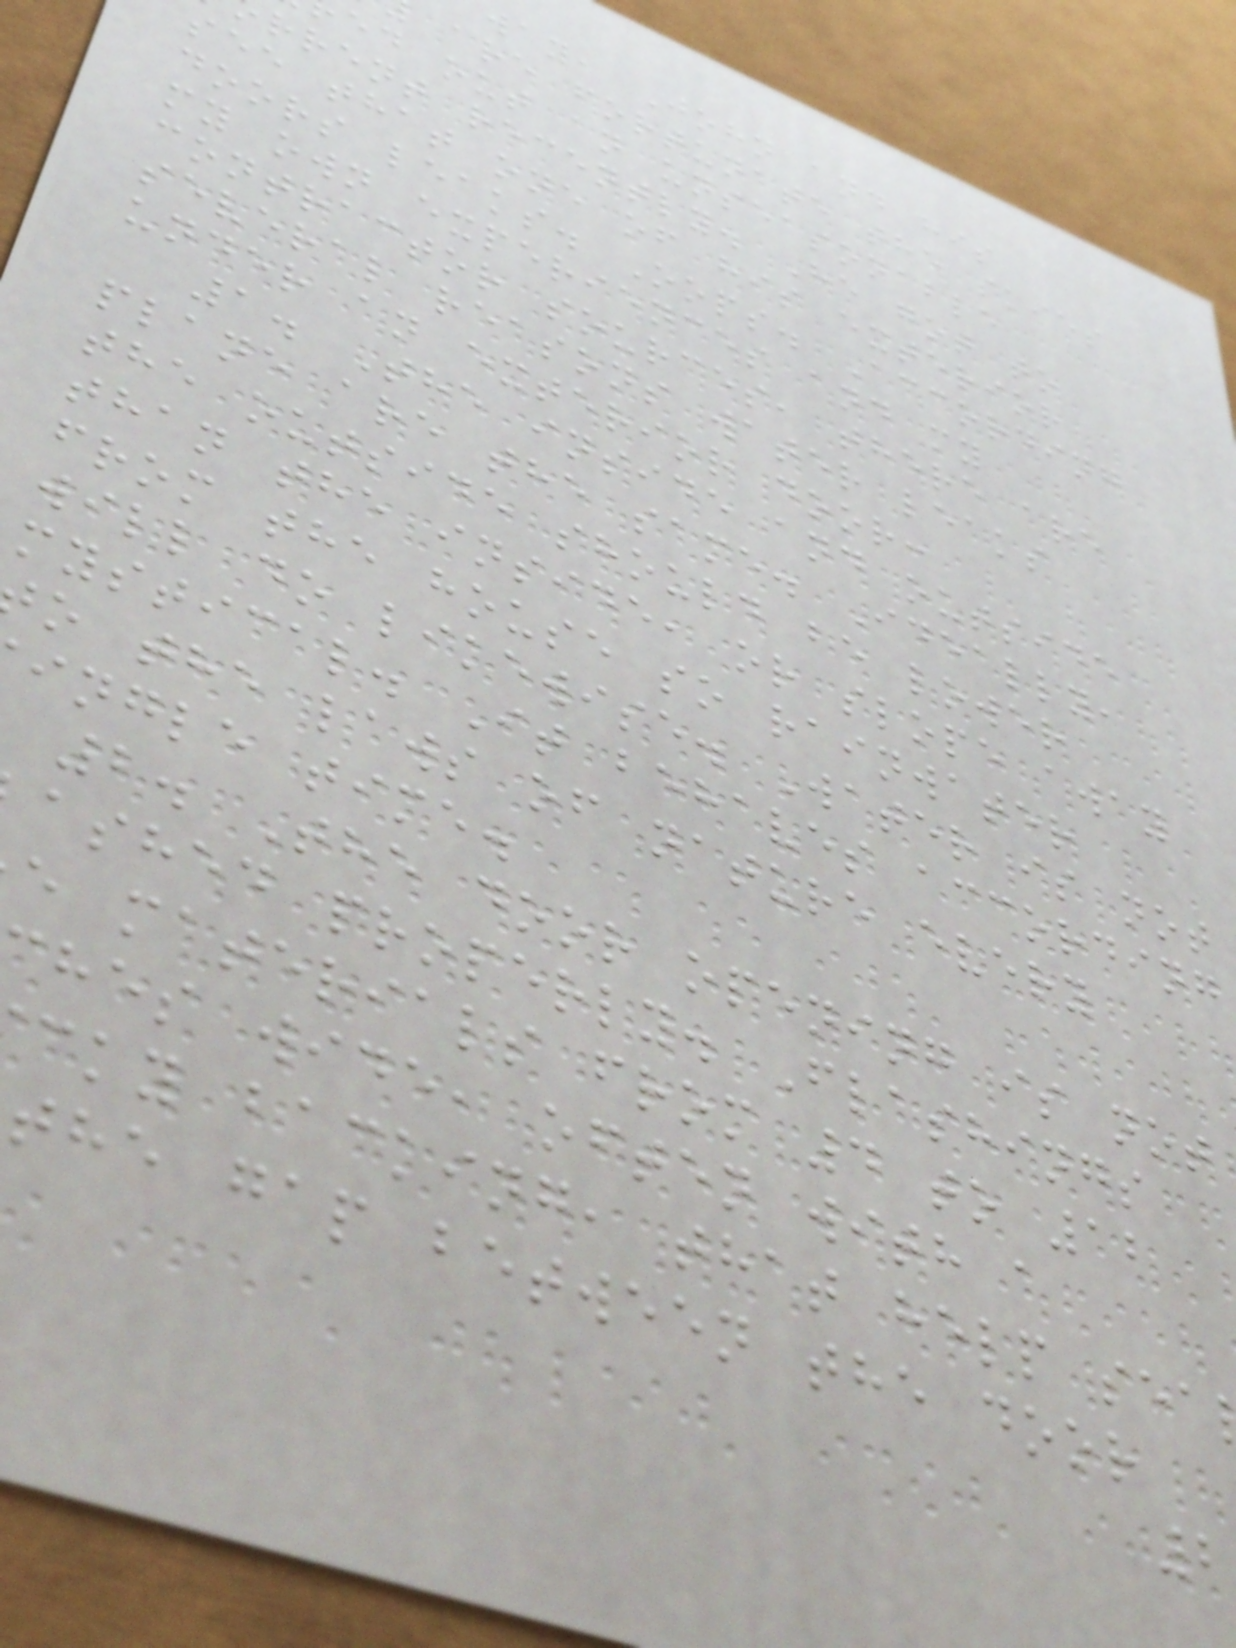way, John and his
are fortunate the skies
ed out an unseasonable
rrent recently. He got to
see that one of his exterior
doors leaks. Oops. According
my own experiences and my
contractor sources, there are
several reasons water leaks
under an exterior door:
1. The inside and outside
plane are the same. Ideally,
the outside should be lower
than the inside, or slope away
from the house so rainwater
will do likewise. Water is not
mystical. It behaves according
o the laws of nature every
ingle time.
2. The door opening is not
ashed properly. Flashings
e materials from 4 to 12
hes wide, often with a
cky backing, that help sea
the gap between the door
